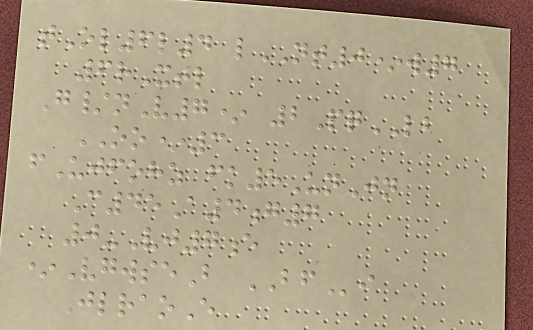tOl6l4 lNT0*w7
6rXtl
G/nV7* 2PqLB
OO*3
fUjfohz fk5UnJn
C45A4g7
0-Vj7e
*VgwseB BFi
JlraoE
